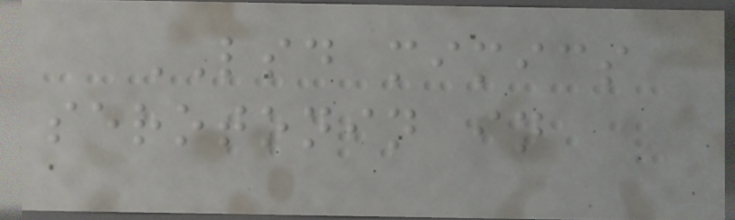LSD mimics
serotonin in
